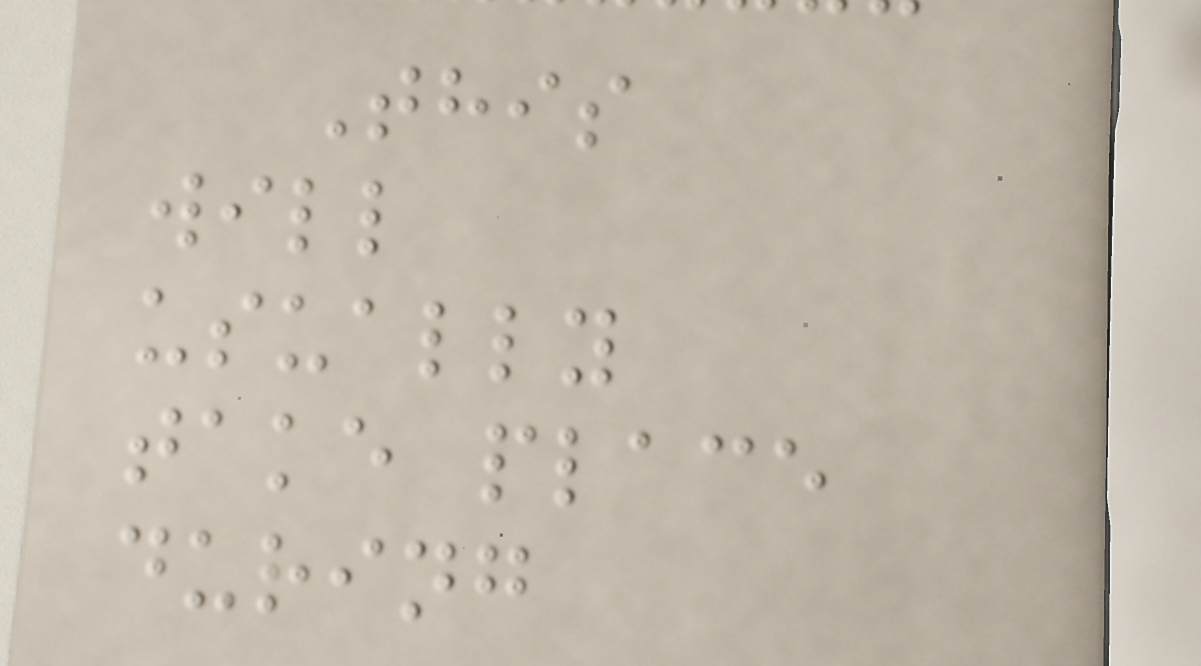This
will
usually
take place
during
